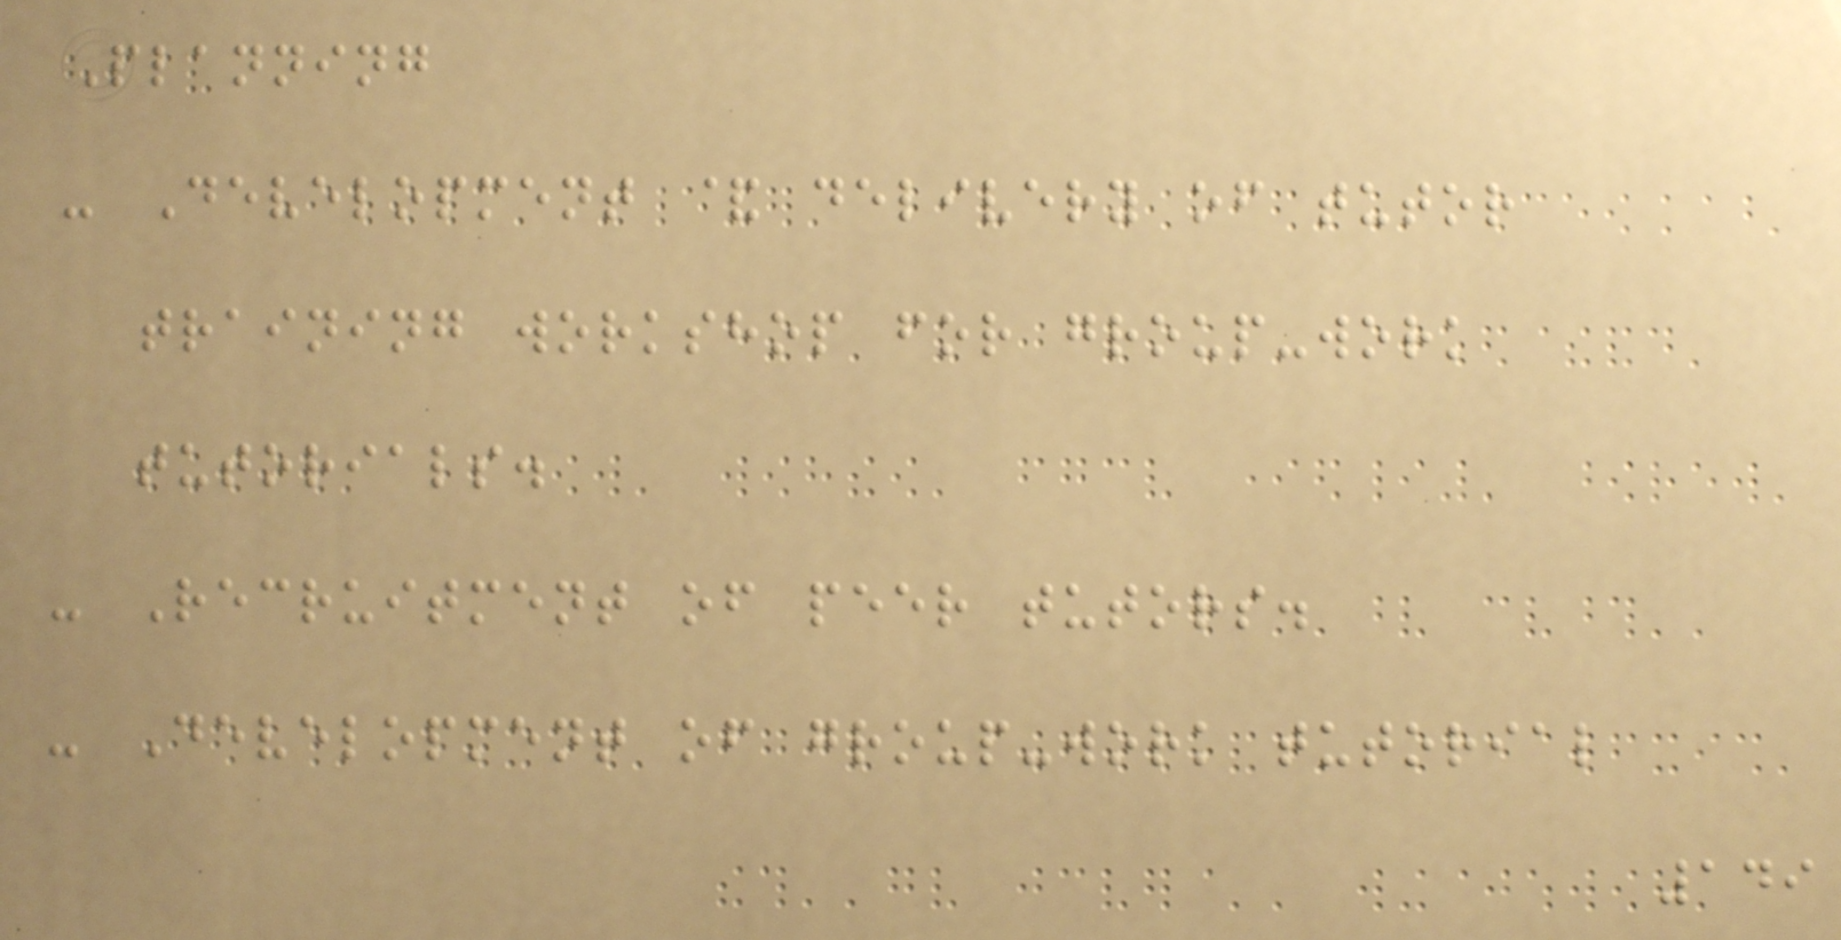Planning
- Development & delivery of tutor
training workshop for group-work
tutorials.
- Recruitment of peer tutors.
- Development of group-work tutorial
149
